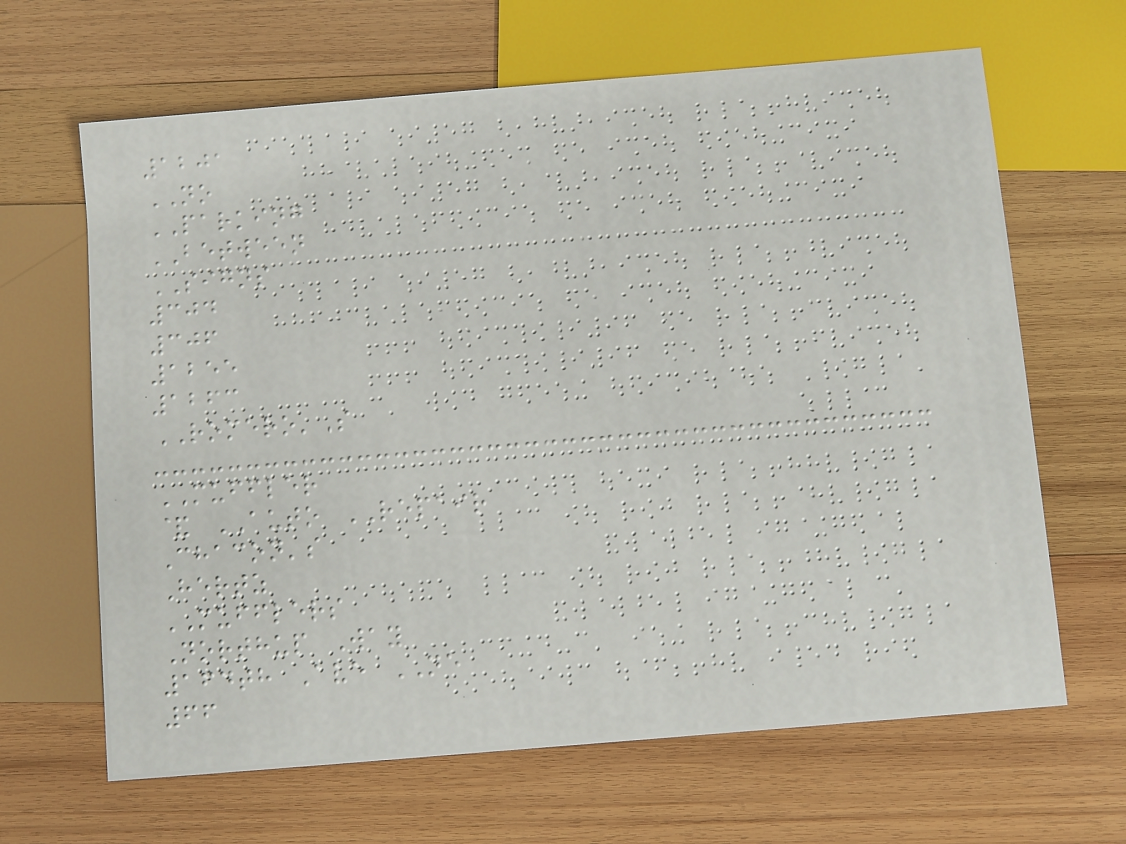1201
NO
PARKING
BETWEEN
SIGNS
304
306
1255
1263
ROMERO'S
MUFFLER
& AUTO REPAIR
Chacon's
Hertz
MUFFLERS
Northup Way
164th Ave NE
66
